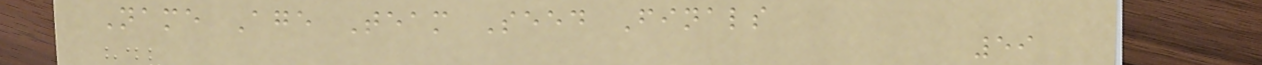Name Age Team Seed Finals
59
